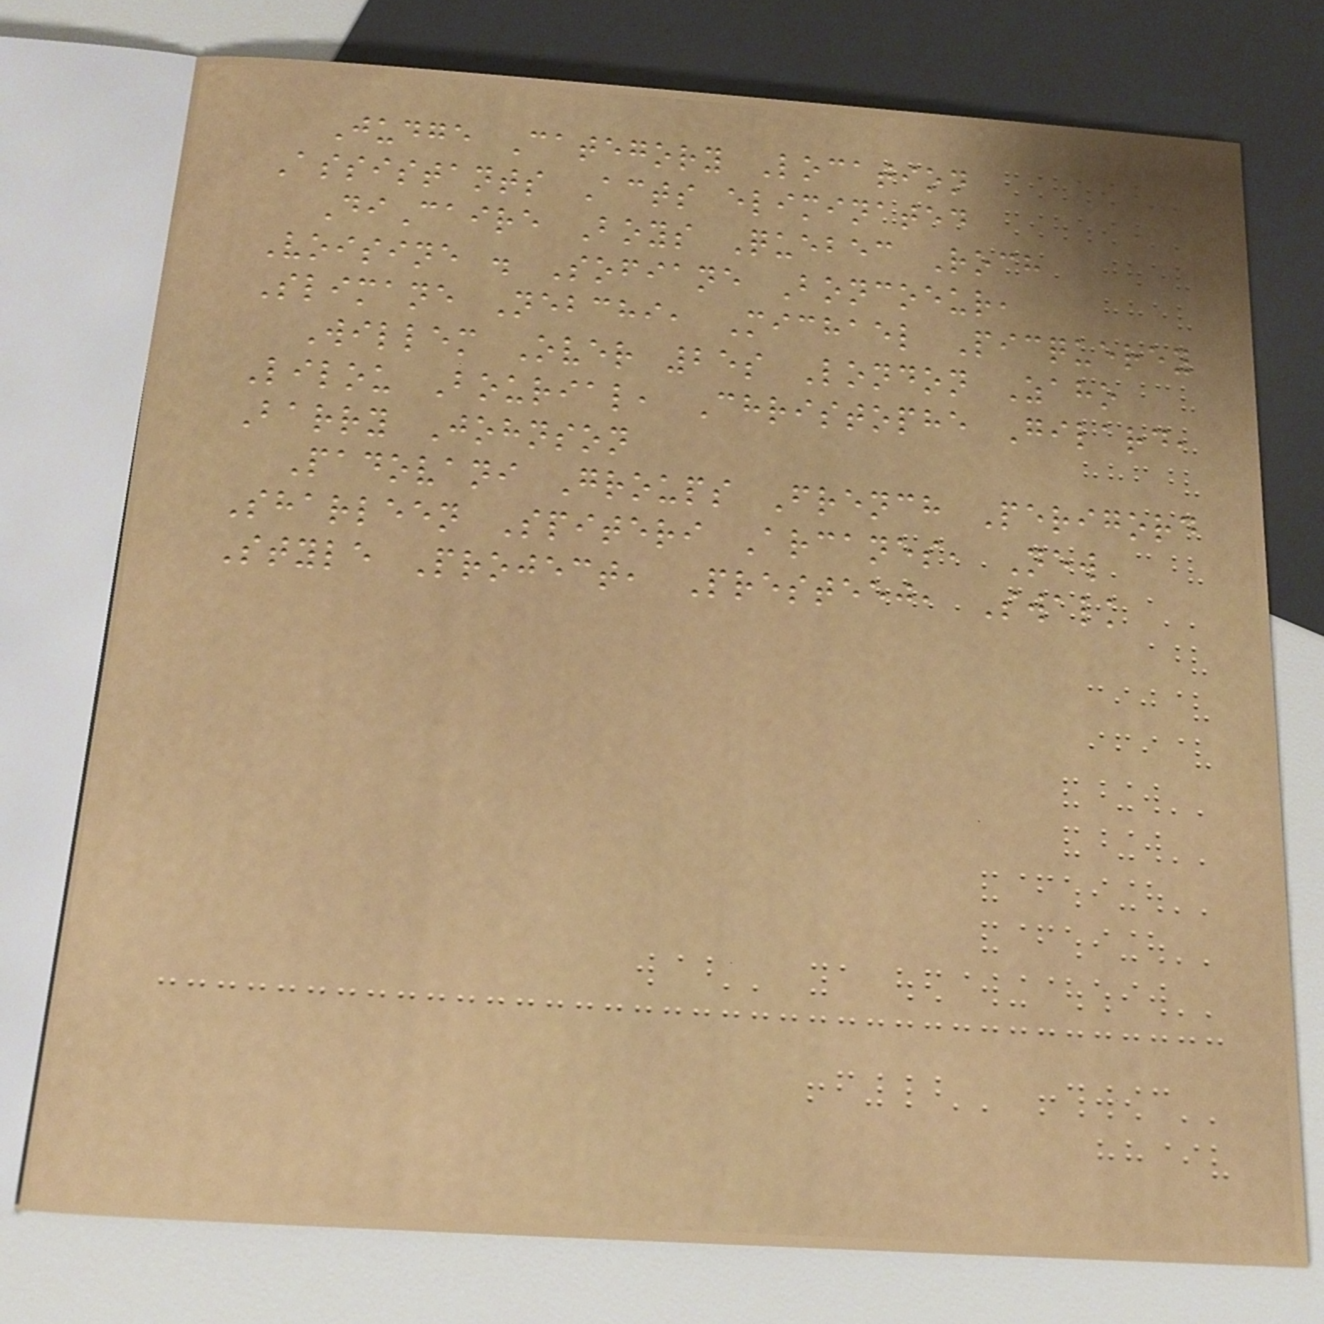Judge Category Location
Assistants Acts eliminated
DiCaire Boys Quebec Roch
Voisine . Sofiane Boncoeur,
Slimane Nebchi, Michael Picquerey
Willem Over 25s London Zaho
Lilou Bourial, Christophe Gilard,
Barry Johnson
Padovani Groups French Perigord
Sharleen Spiteri Arcanes, New
Style Project, Presteej, Swalk
